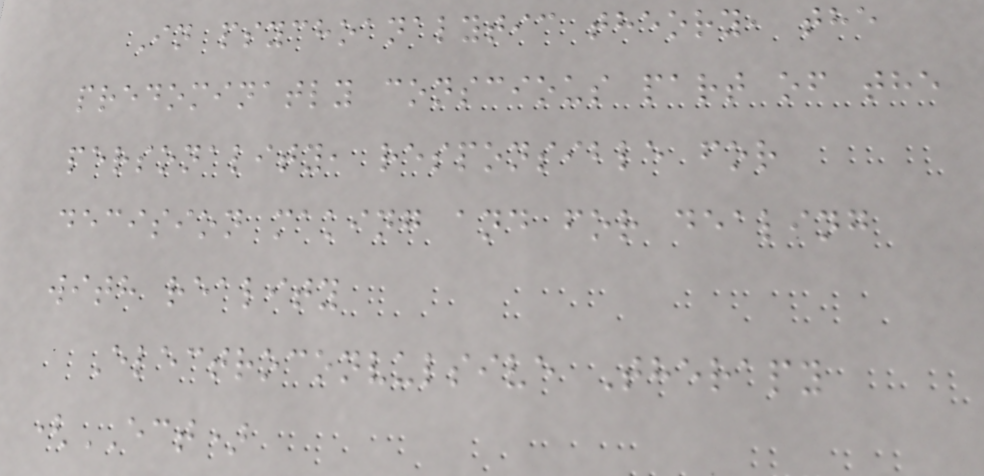In psychoanalytic theory, the
predominatly conscious part of the
personality, responsible for
decision making and for dealing
with reality
Electroconvulsive Therapy
(ECT)
